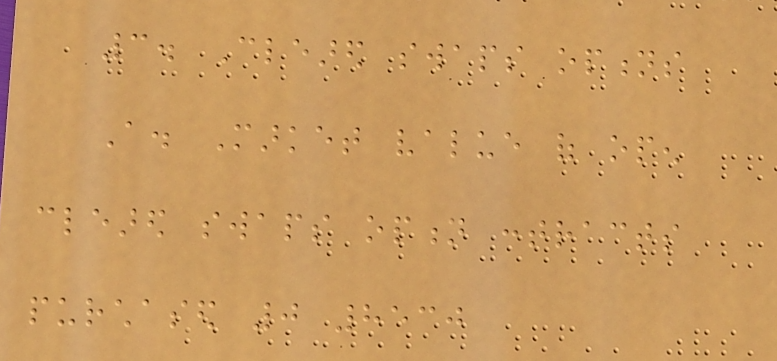3. Cleared swaps options
A. Market value of open
cleared swaps option contracts
purchased 0 8530
